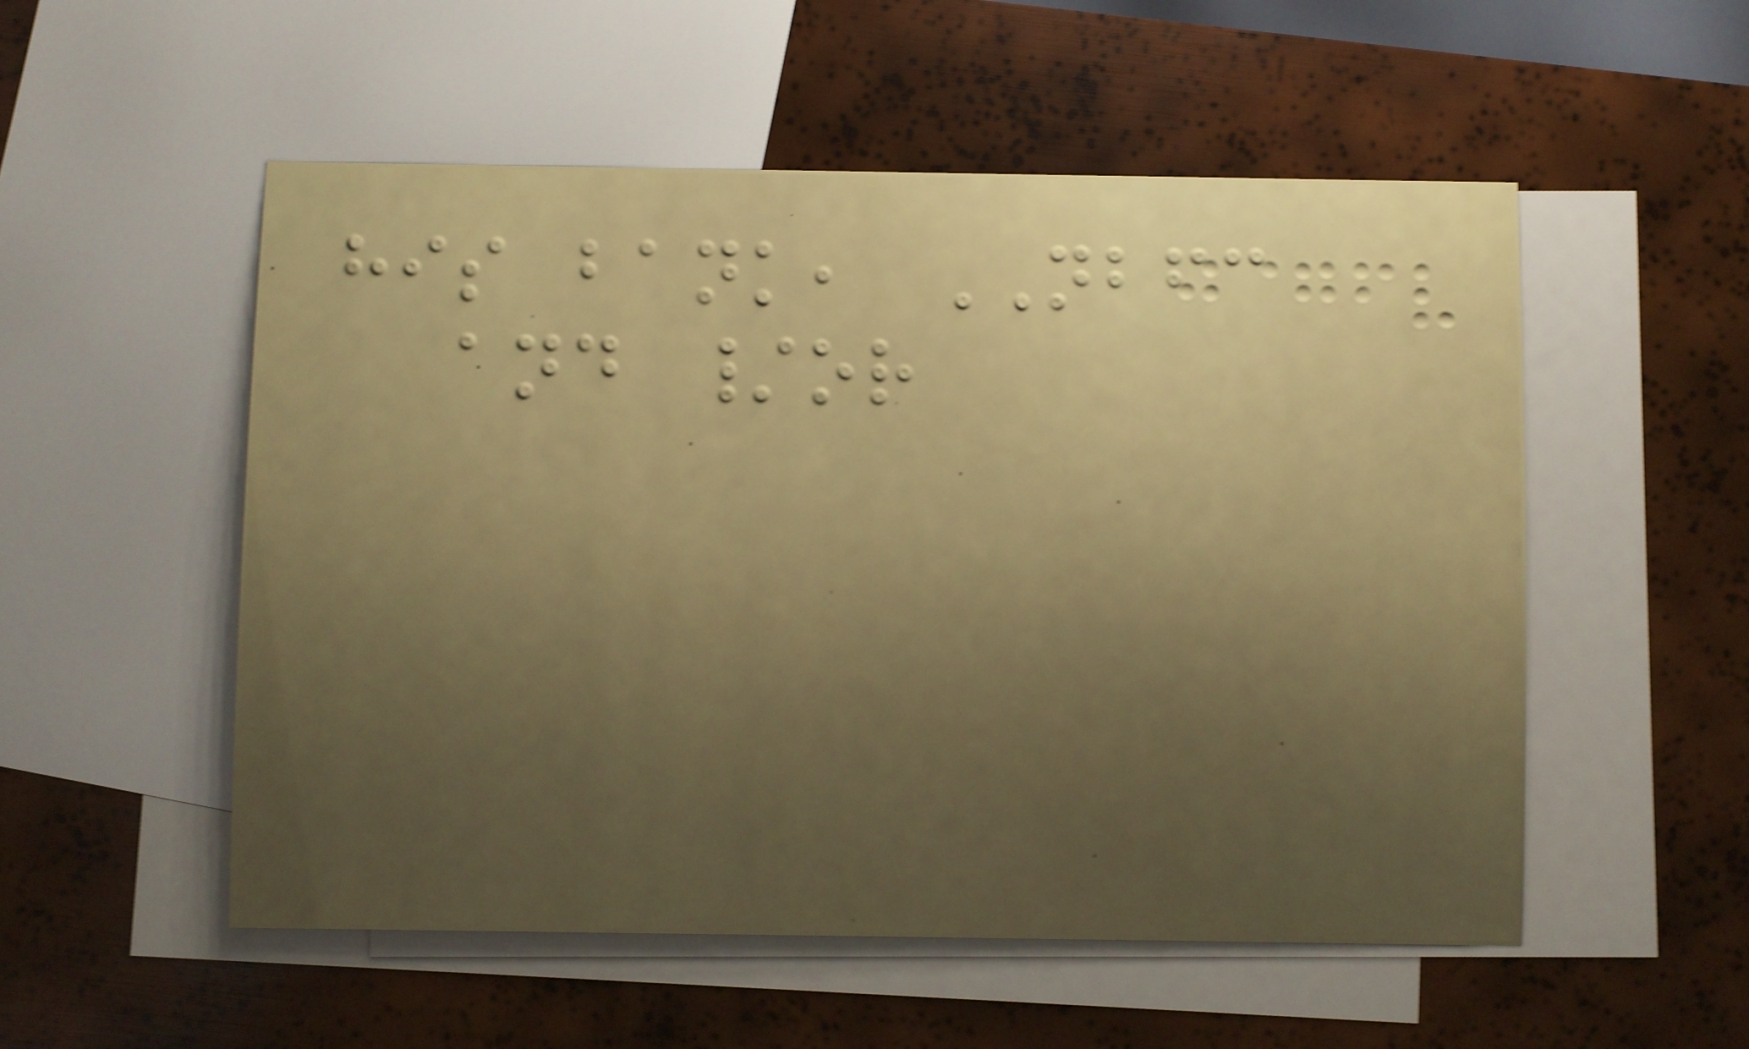his bank, NBFC
and /or
